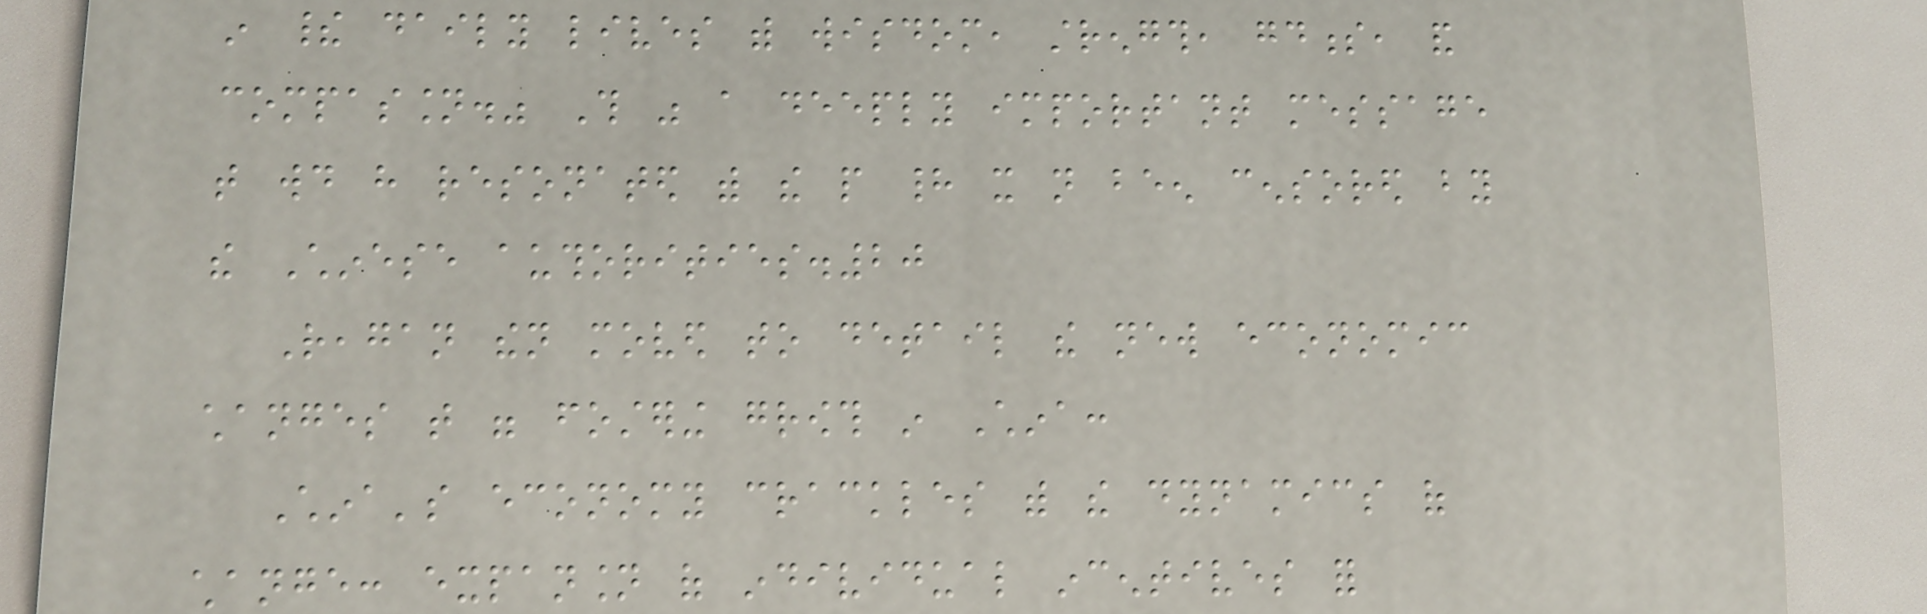in their daily lives with wisdom, strength, goodness, and
compassion." This was a deeply important message
that would have resonated with the people had it not been censored by
the Chinese authorities.20
Reagan then moved to detail the new economic
changes that were fostering growth in China:
China's economy crackles with the dynamics of
change: expansion of individual incentives for
